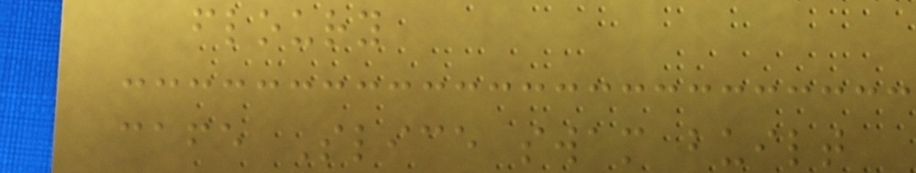floury
cafe Slice swam built
